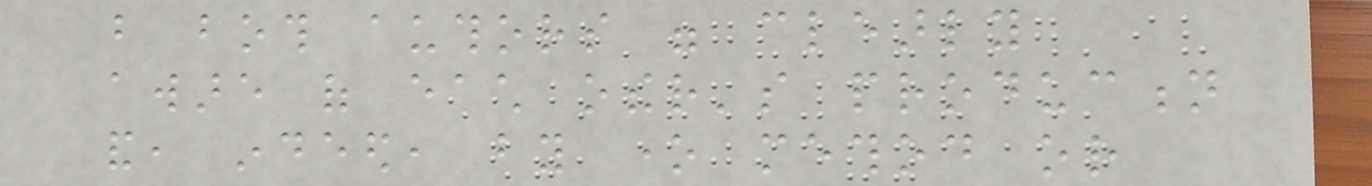but both authors were clearly
aware of each other's production
and, indeed, by one method or
